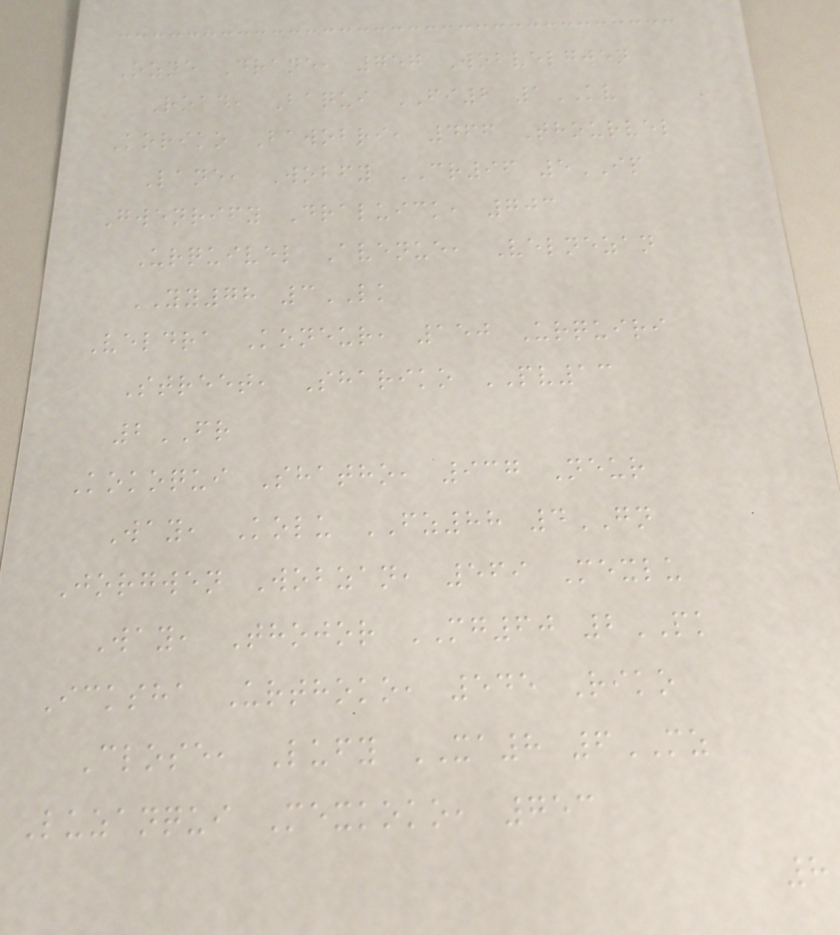Ozne Drane, 757 Wobvelgwen
Road, Baqui FI2 1KV
Koriko Bawobri, 466 Thourvel
Lane, Wobfy CR96 5IP
Gwenrify Draluick, 703
Urquivel Avenue, Velnezan
YY78 3LK
Veldra Koneur, 150 Urquiri
Street, Shariko PV13
2FR
Kokoqui Shatho, 937 Neur
Way, Kolu FZ88 4GN
Jorgwen Wobzan, 569 Mexlu
Way, Thojor MG60 2PK
Icksha Urthoko, 545 Riko
Close, Lufy XA8 6MZ
Luzanqui Mexkoko, 753
8
